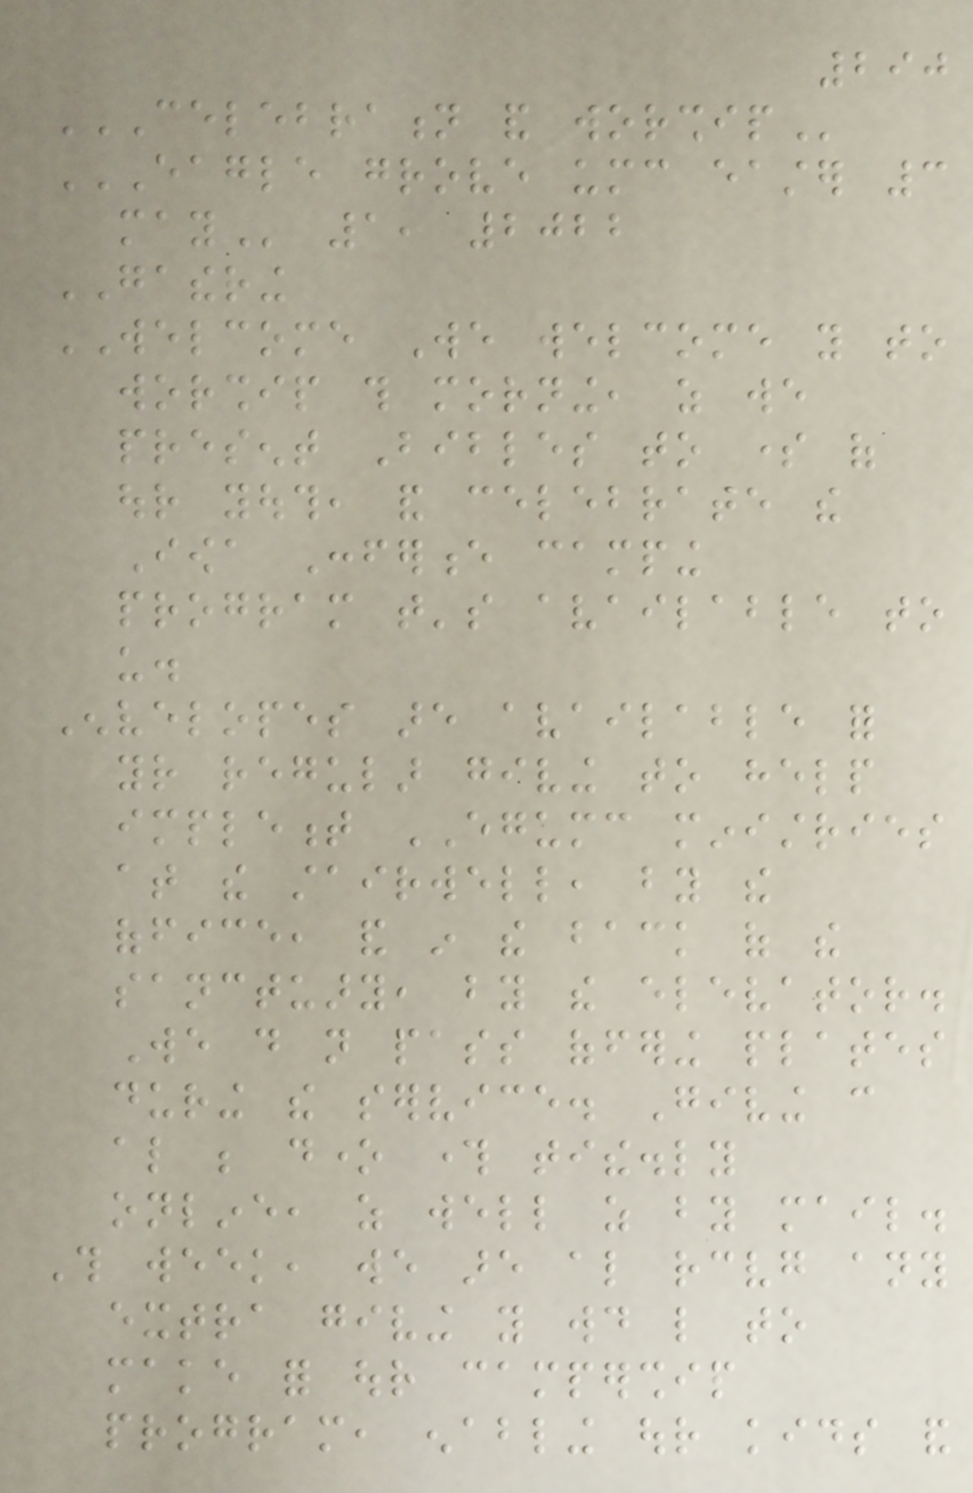290
CELEBRATION AND WORSHIP
EAGLE GROVE UMC EASTER 3
MAY 1, 2022
GATHERING
WELCOME We welcome you to
worship this morning, as we
present Bibles to some of
our youth, and celebrate the
Iowa Conference camping
program that's available to
us.
Envelopes are available for
your regular giving to help
implement EGUMC ministries
at the stairwell, by the
office, and in the back of the
sanctuary, by the elevator.
We do not pass offering plates
during the service. Giving can
also be done through tithe.ly
online, as well as by mail.
This week, we are also receiving any
extra giving you would like to
make for our campership
program, enabling our kids and
